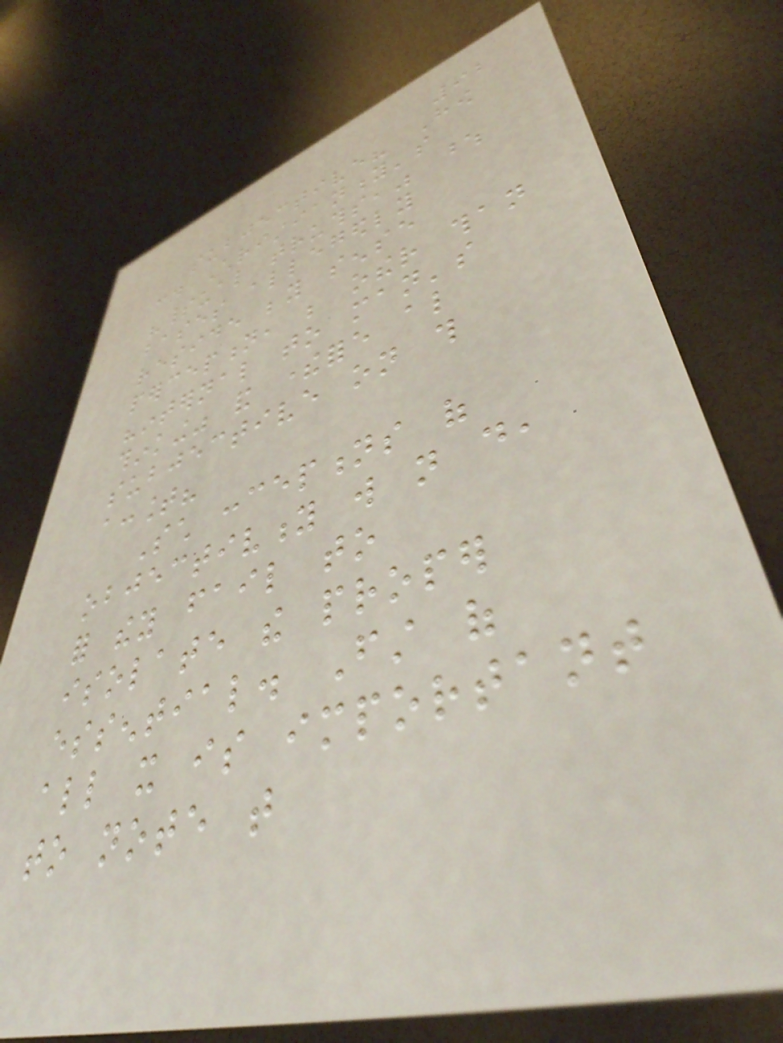92
subjective? How
could Christianity's
"spiritual truths," whose
bases allegedly
reside beyond sense
perception, be other than
"internal to man's
thinking" and therefore also
subjective on this
account?
Such conceptions of
objectivity will not do,
for they fail to
isolate the proper
essential. First of
all it is important
to note that
